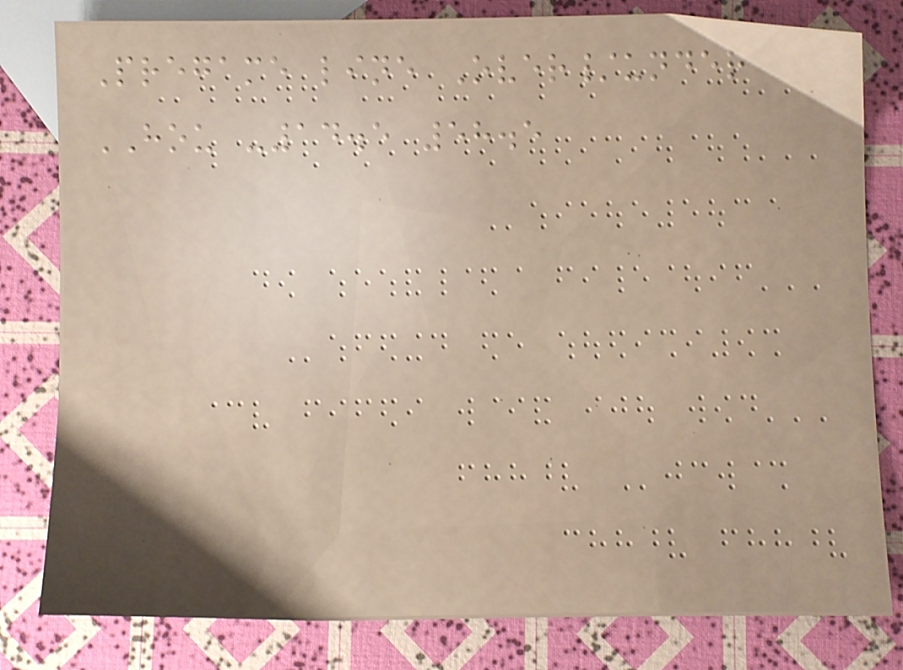Pregame line Over/under
HOU -14.5 58.5
